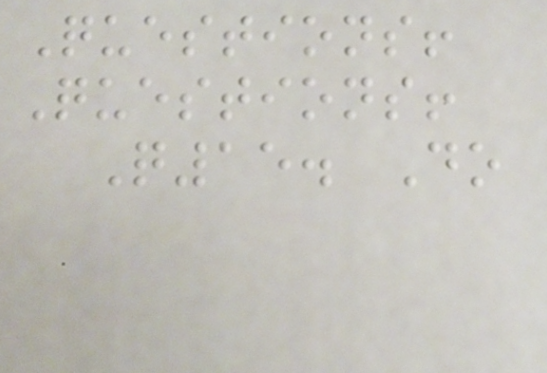Questions!
Questions!
Q15. Do
